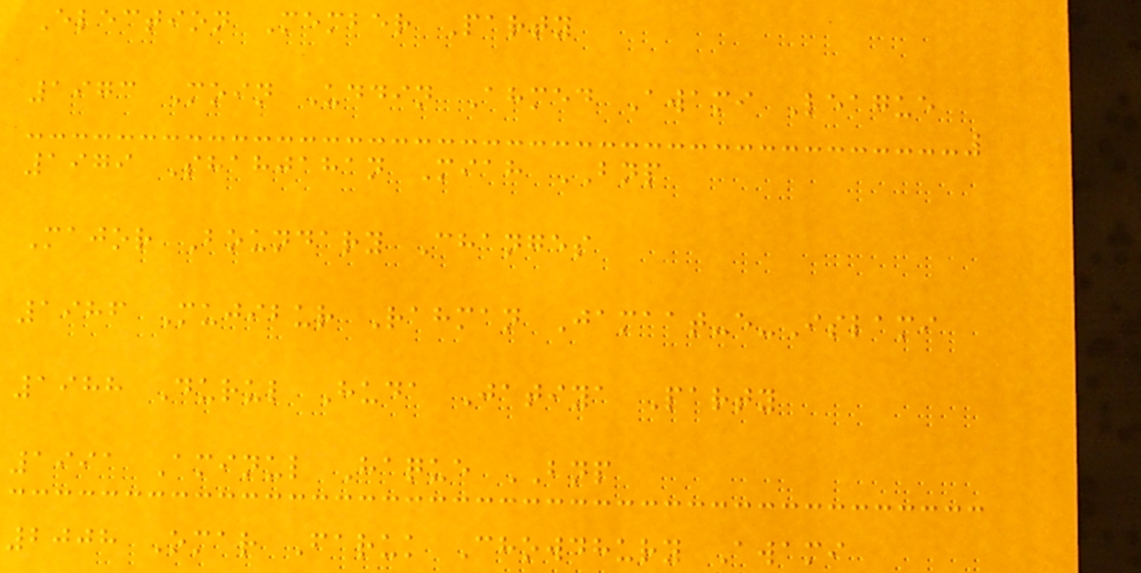Election Member Party
1973 Moin Uddin Ahmed Awami League
1979 Shahjahan Miah BNP
Major Boundary Changes
1986 Mujibur Rahman Jamaat-e-Islami
1988 Durul Huda Jatiya Party
1991 Aminul Haque BNP
2008 Omar Faruk Chowdhury Awami
